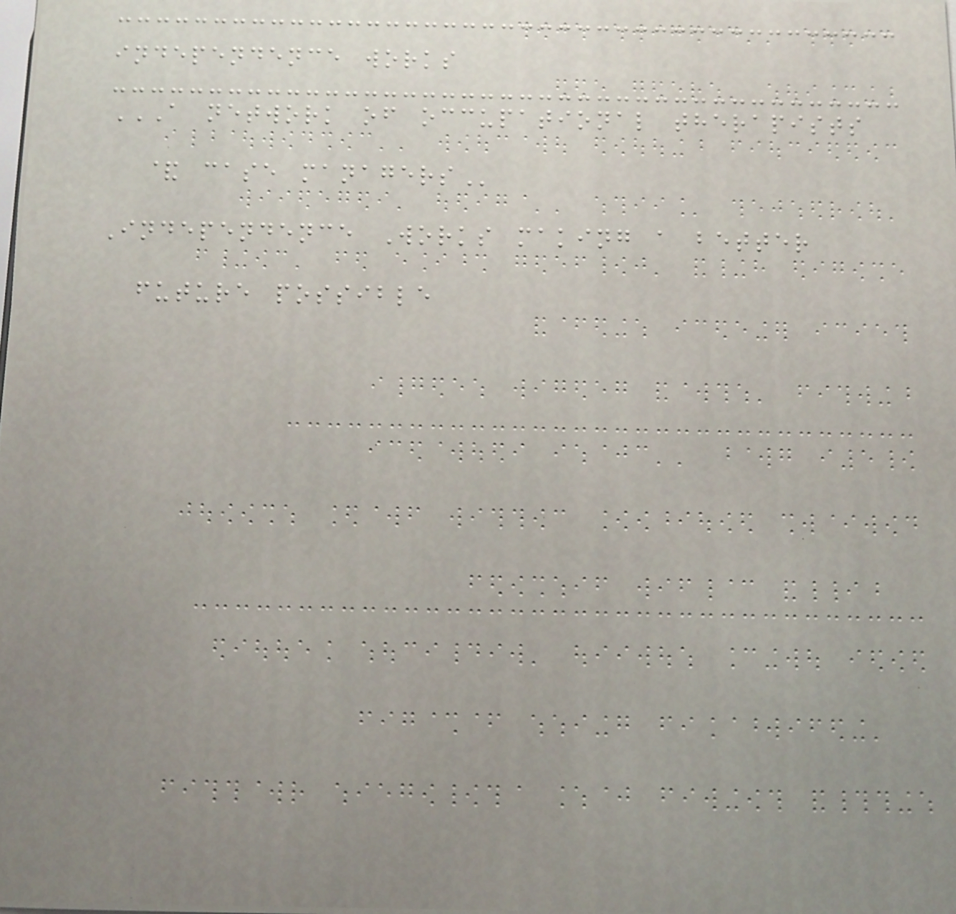independence works
A NETWORK OF OCCUPATIONAL THERAPISTS
& CASE MANAGERS
Independence Works making a better
future possible
